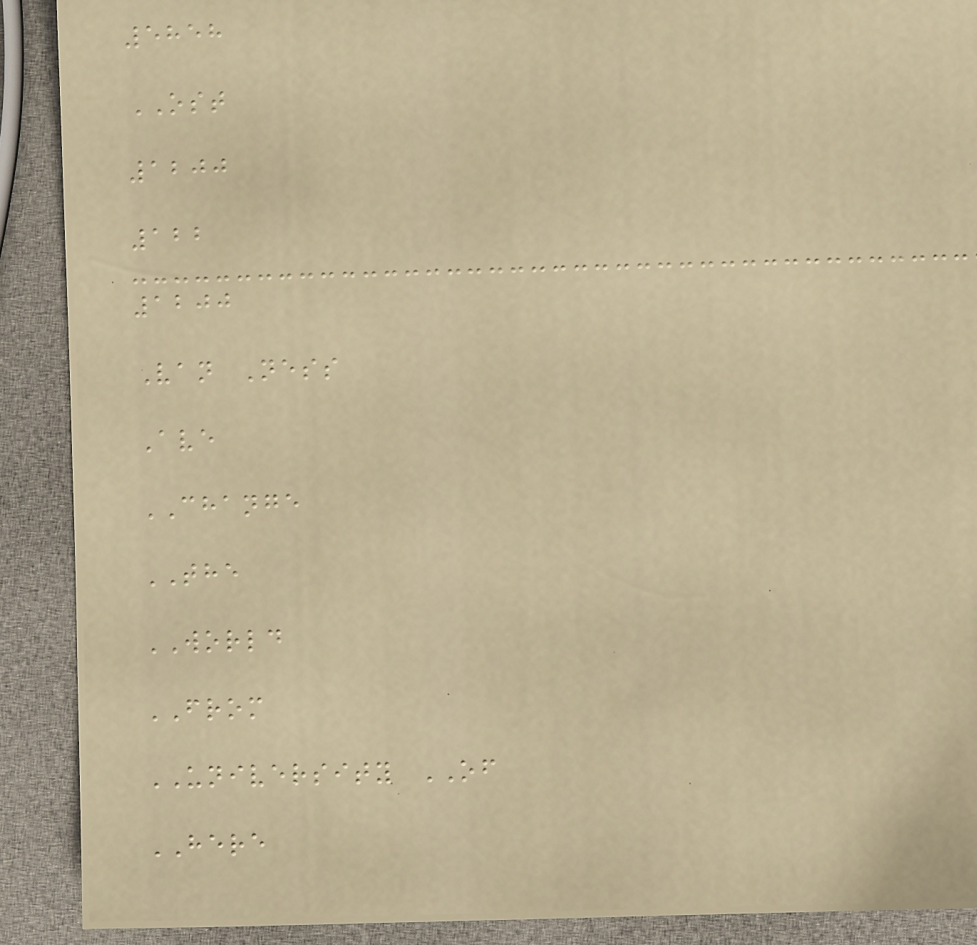5858
OST
1200
122
1200
Van Ness
Ave
CHANGE
THE
WORLD
FROM
UNIVERSITY OF
HERE
